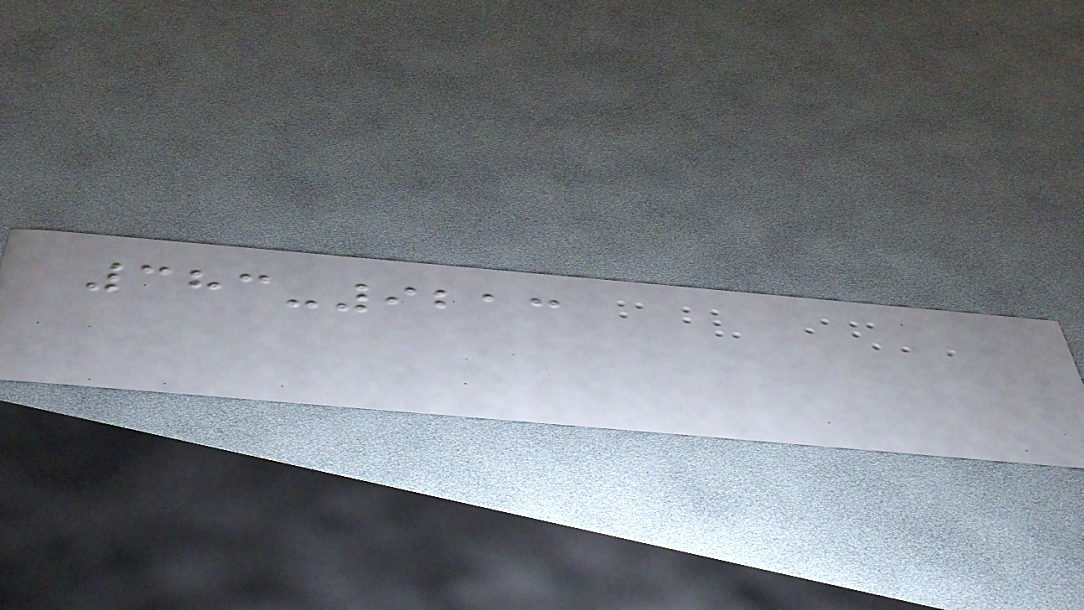383-9213
